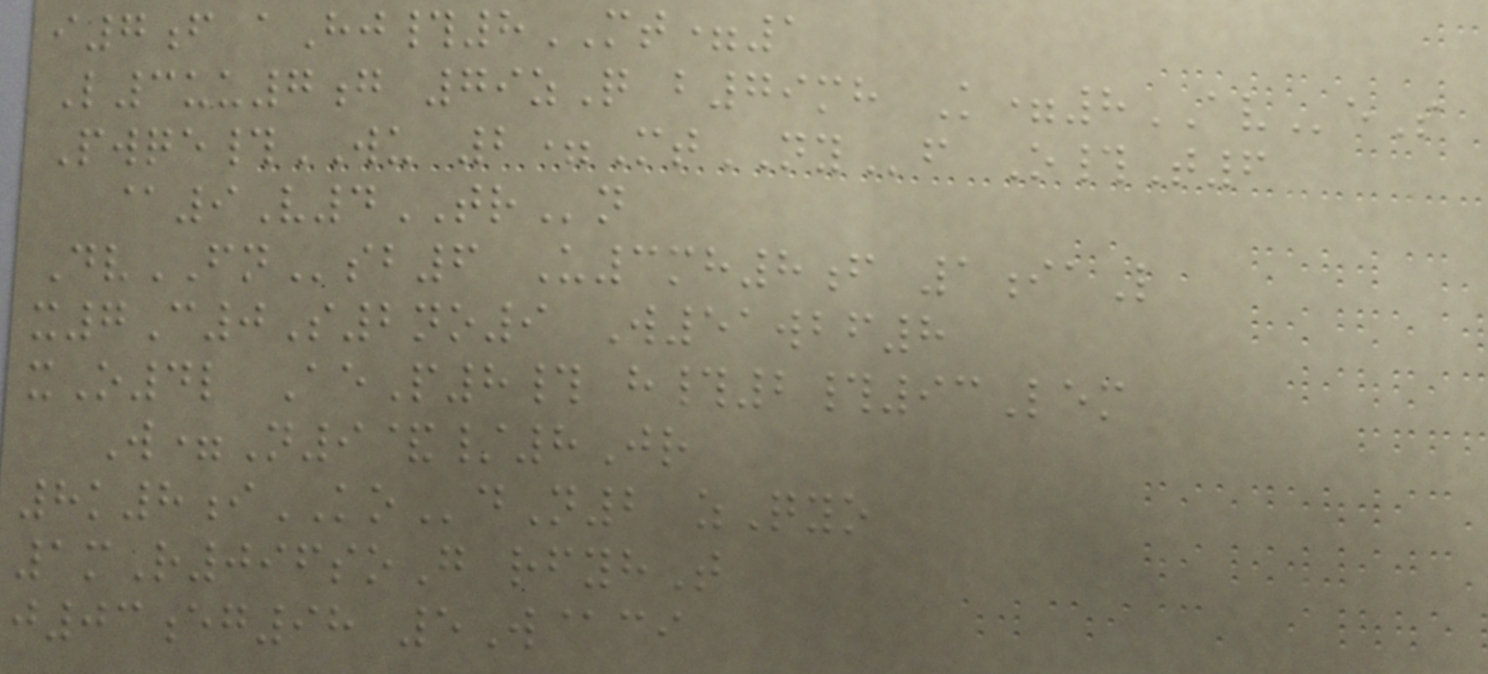i7f aHj#8MT=1
L3uu7g 79zQ b79mh K=8AVeS
Pwqe#WU 2=MtNYf O#T6
@9V4TRn
DvFNsb6 U3mh8f 1iaL
x7C0S2no9 W51wbf8
xO4l AeP8# h#2#93Lem
W=N9&/8Jr
8k8iKOdN2 zQyo
1mR096soG rfyhT
j03eg98 5W@ci
